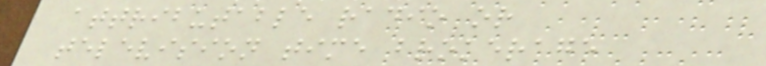attributable radio or
television time brokerage
